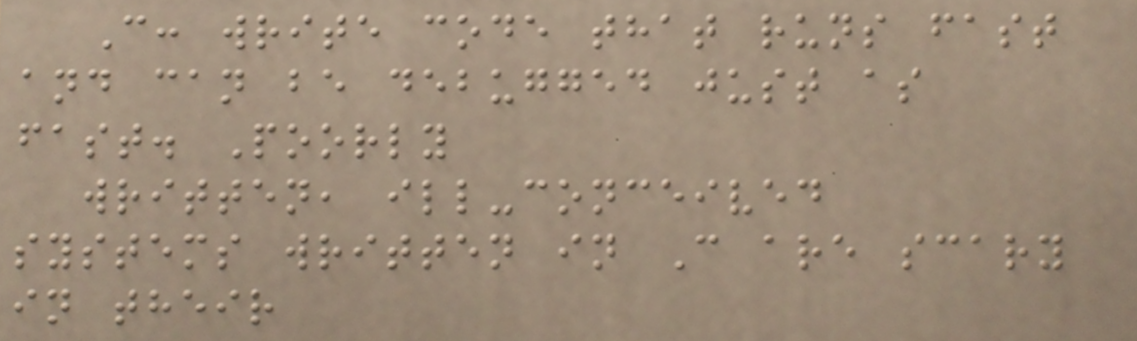C: write code that runs fast
and can be debugged just as
fast. Poorly
written, ill-conceived
systems written in C are scary
in their
